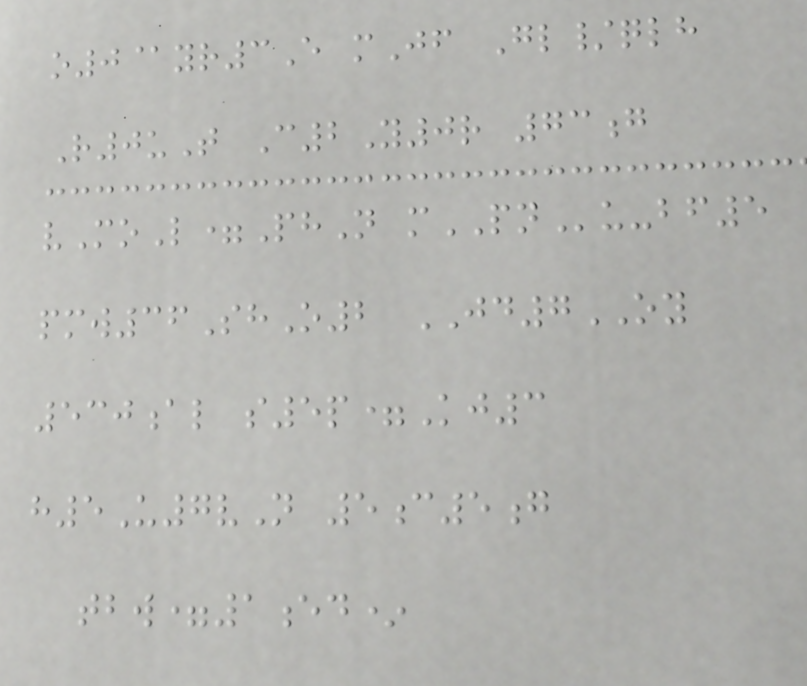o0@yr3E mJf Gl/qlh
R0uT C2Y0r 73g
vMoL=PhN mPNu-bf5
pmw36ShO2 JD7OY
530al s5p=Kj3
h5U7vN 5c5g
tbw=1ed*
